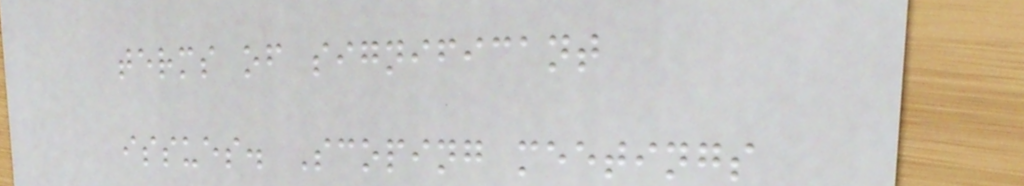terms of significant
issues. Scoping meetings
